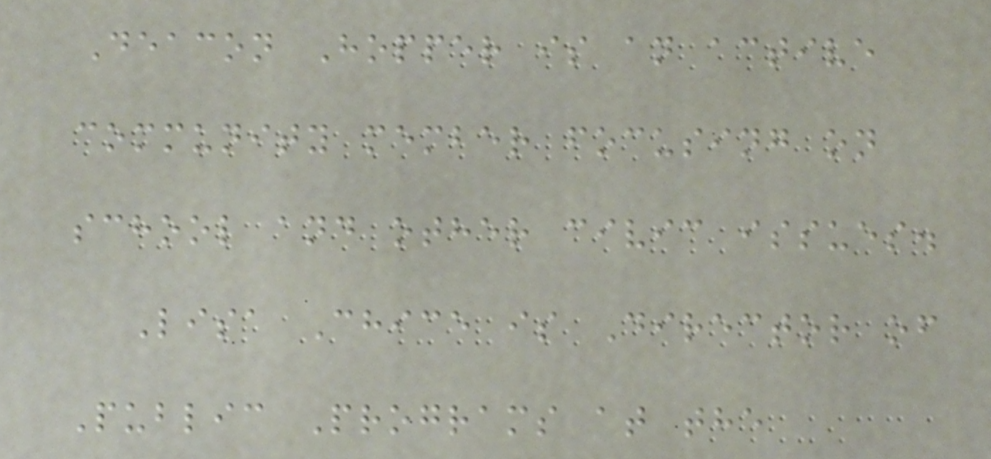Deacon Hopper is an active
community member focusing on
school and other civic issues.
Lisa Chice is Director of
Public Programs at the
